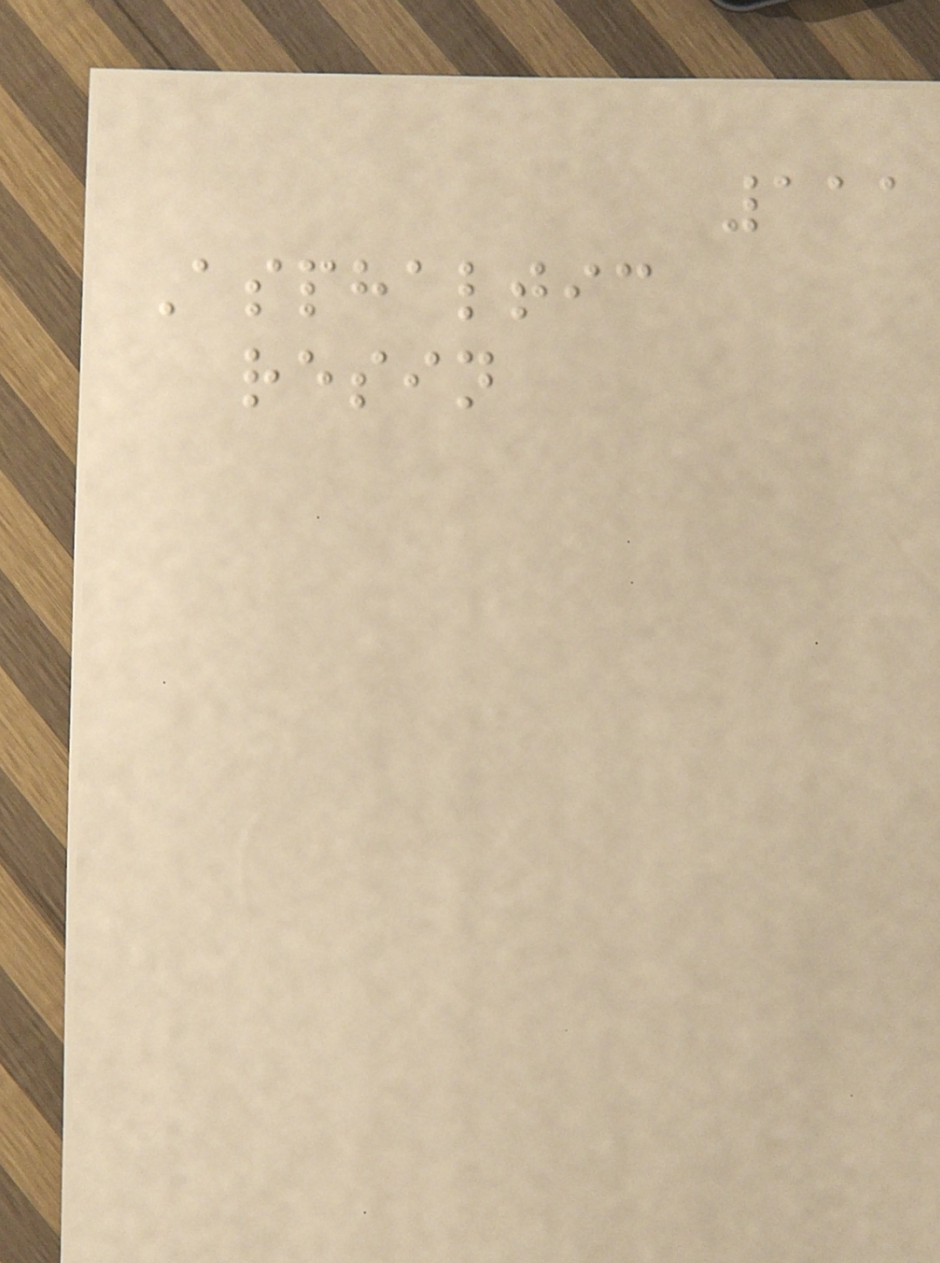111
Asphaltic
resin
